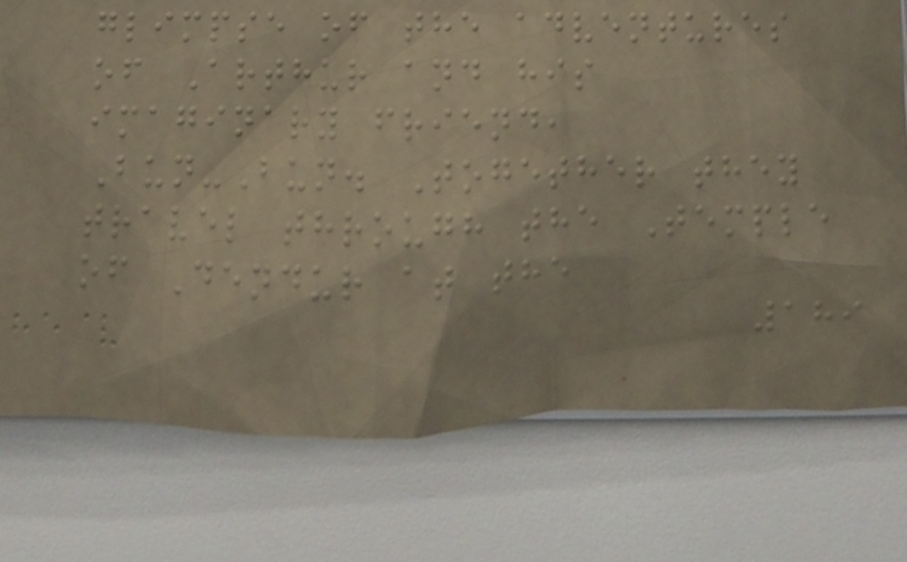glimpse of the adventures
of Arthur and his
imaginary friend,
Bun-Bun. Together they
travel through the Temple
of Dendur at the
189
